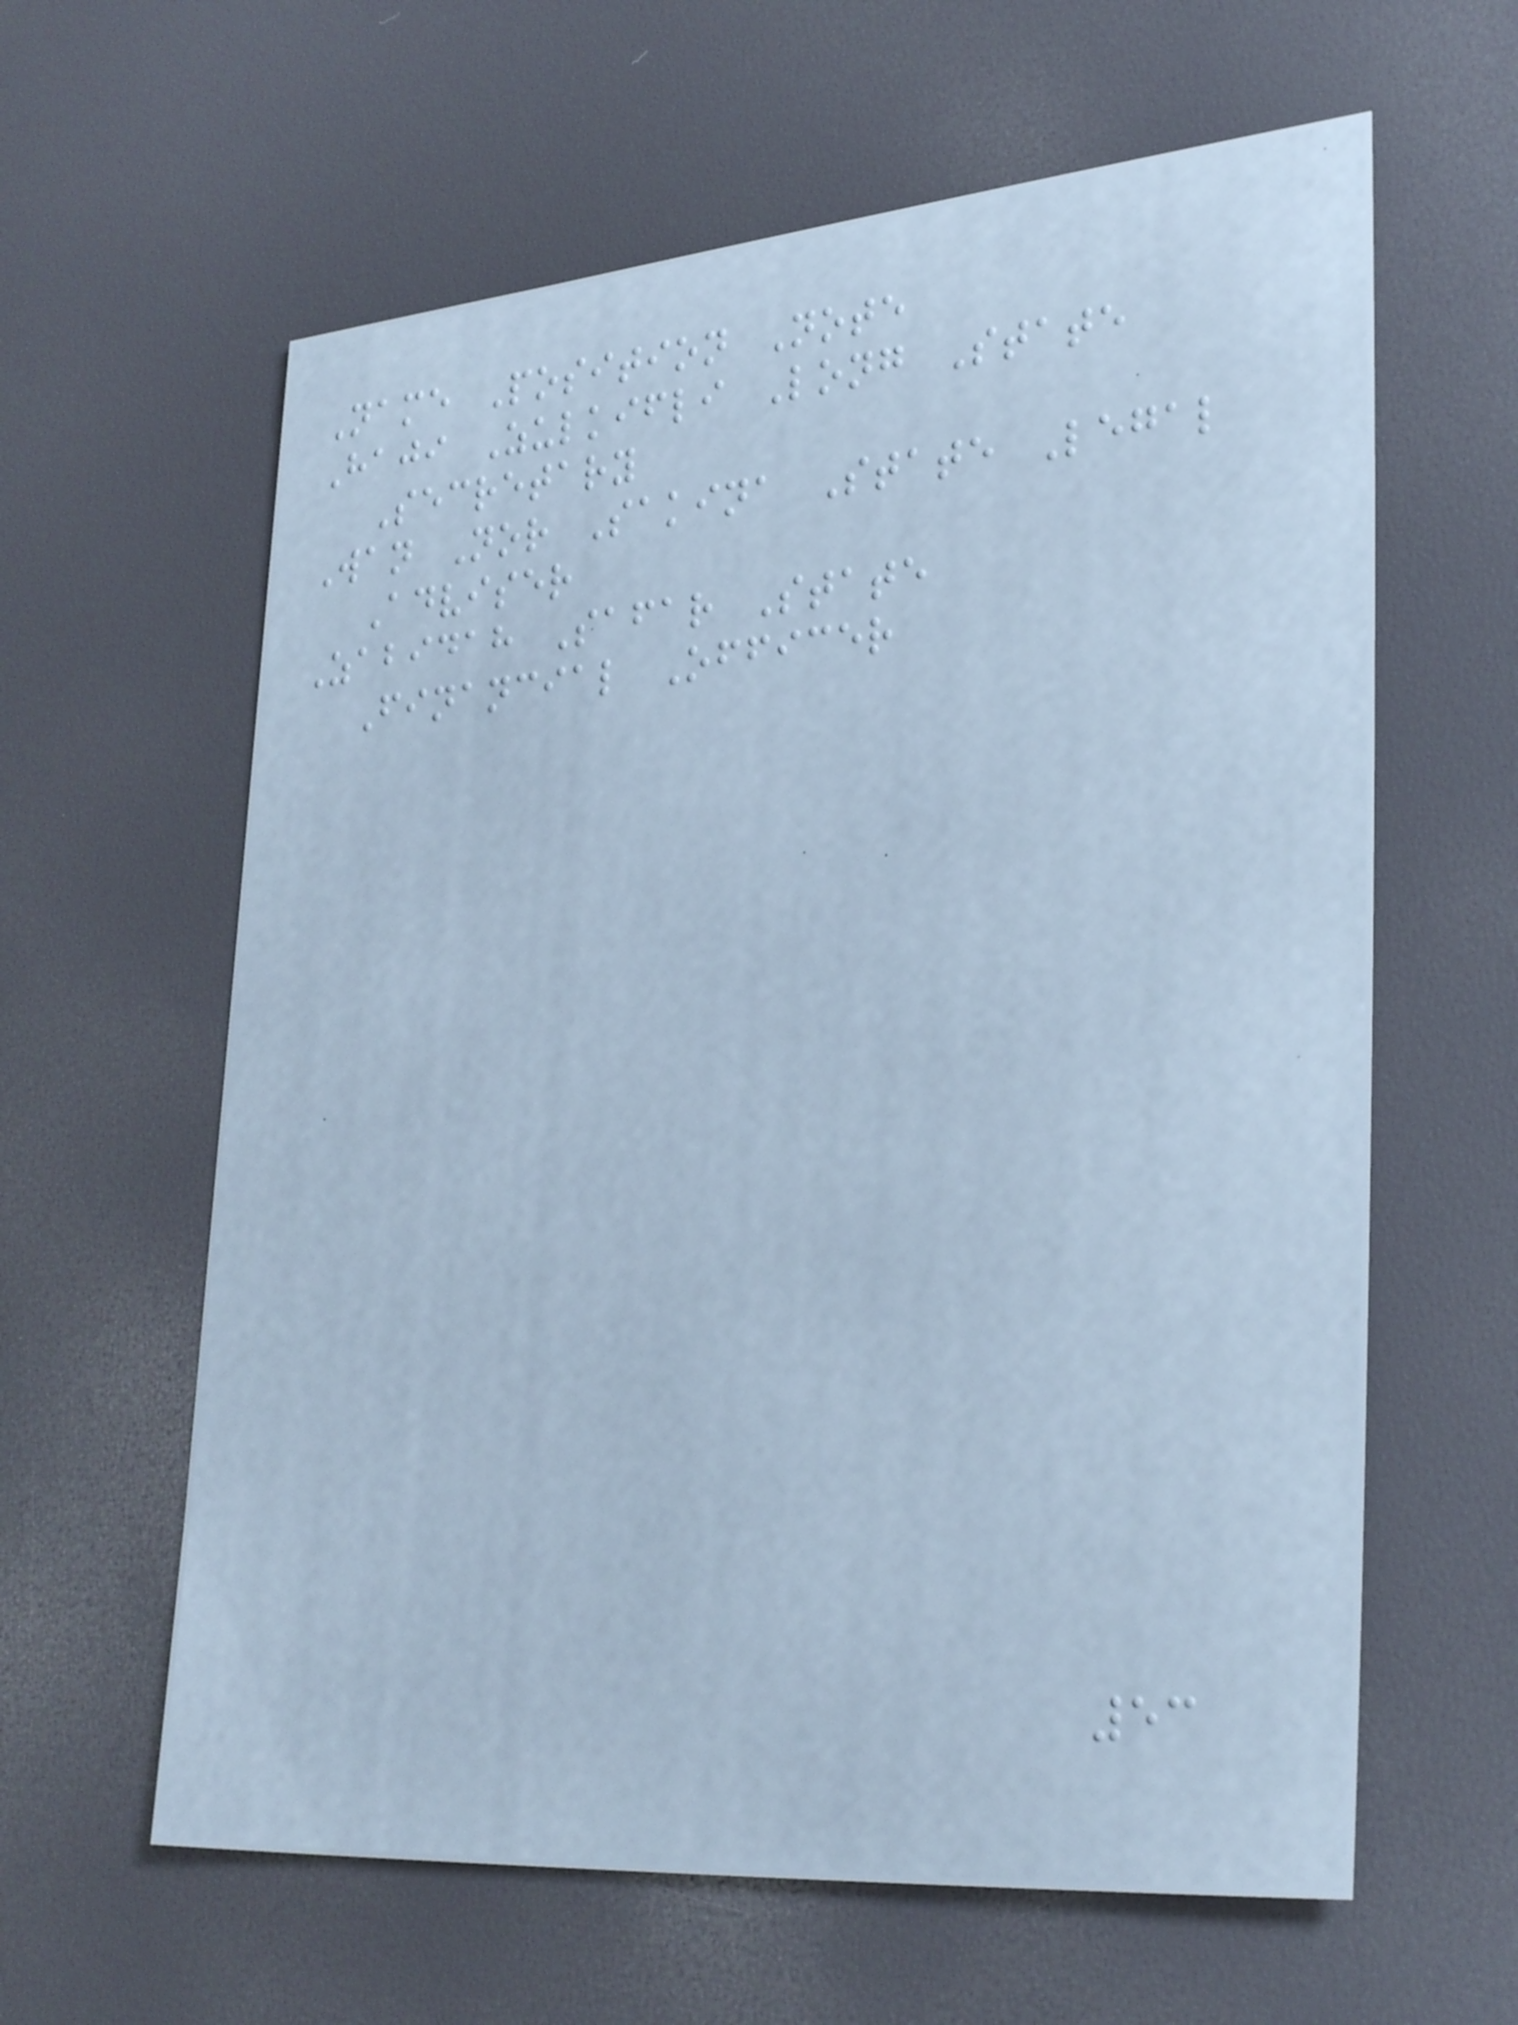Name Position Note
Haji Zulkifli Long State
Secretary
Wan Nor Sakina State Legal
Adviser
Zabidah Safar State
Financial Officer
53
